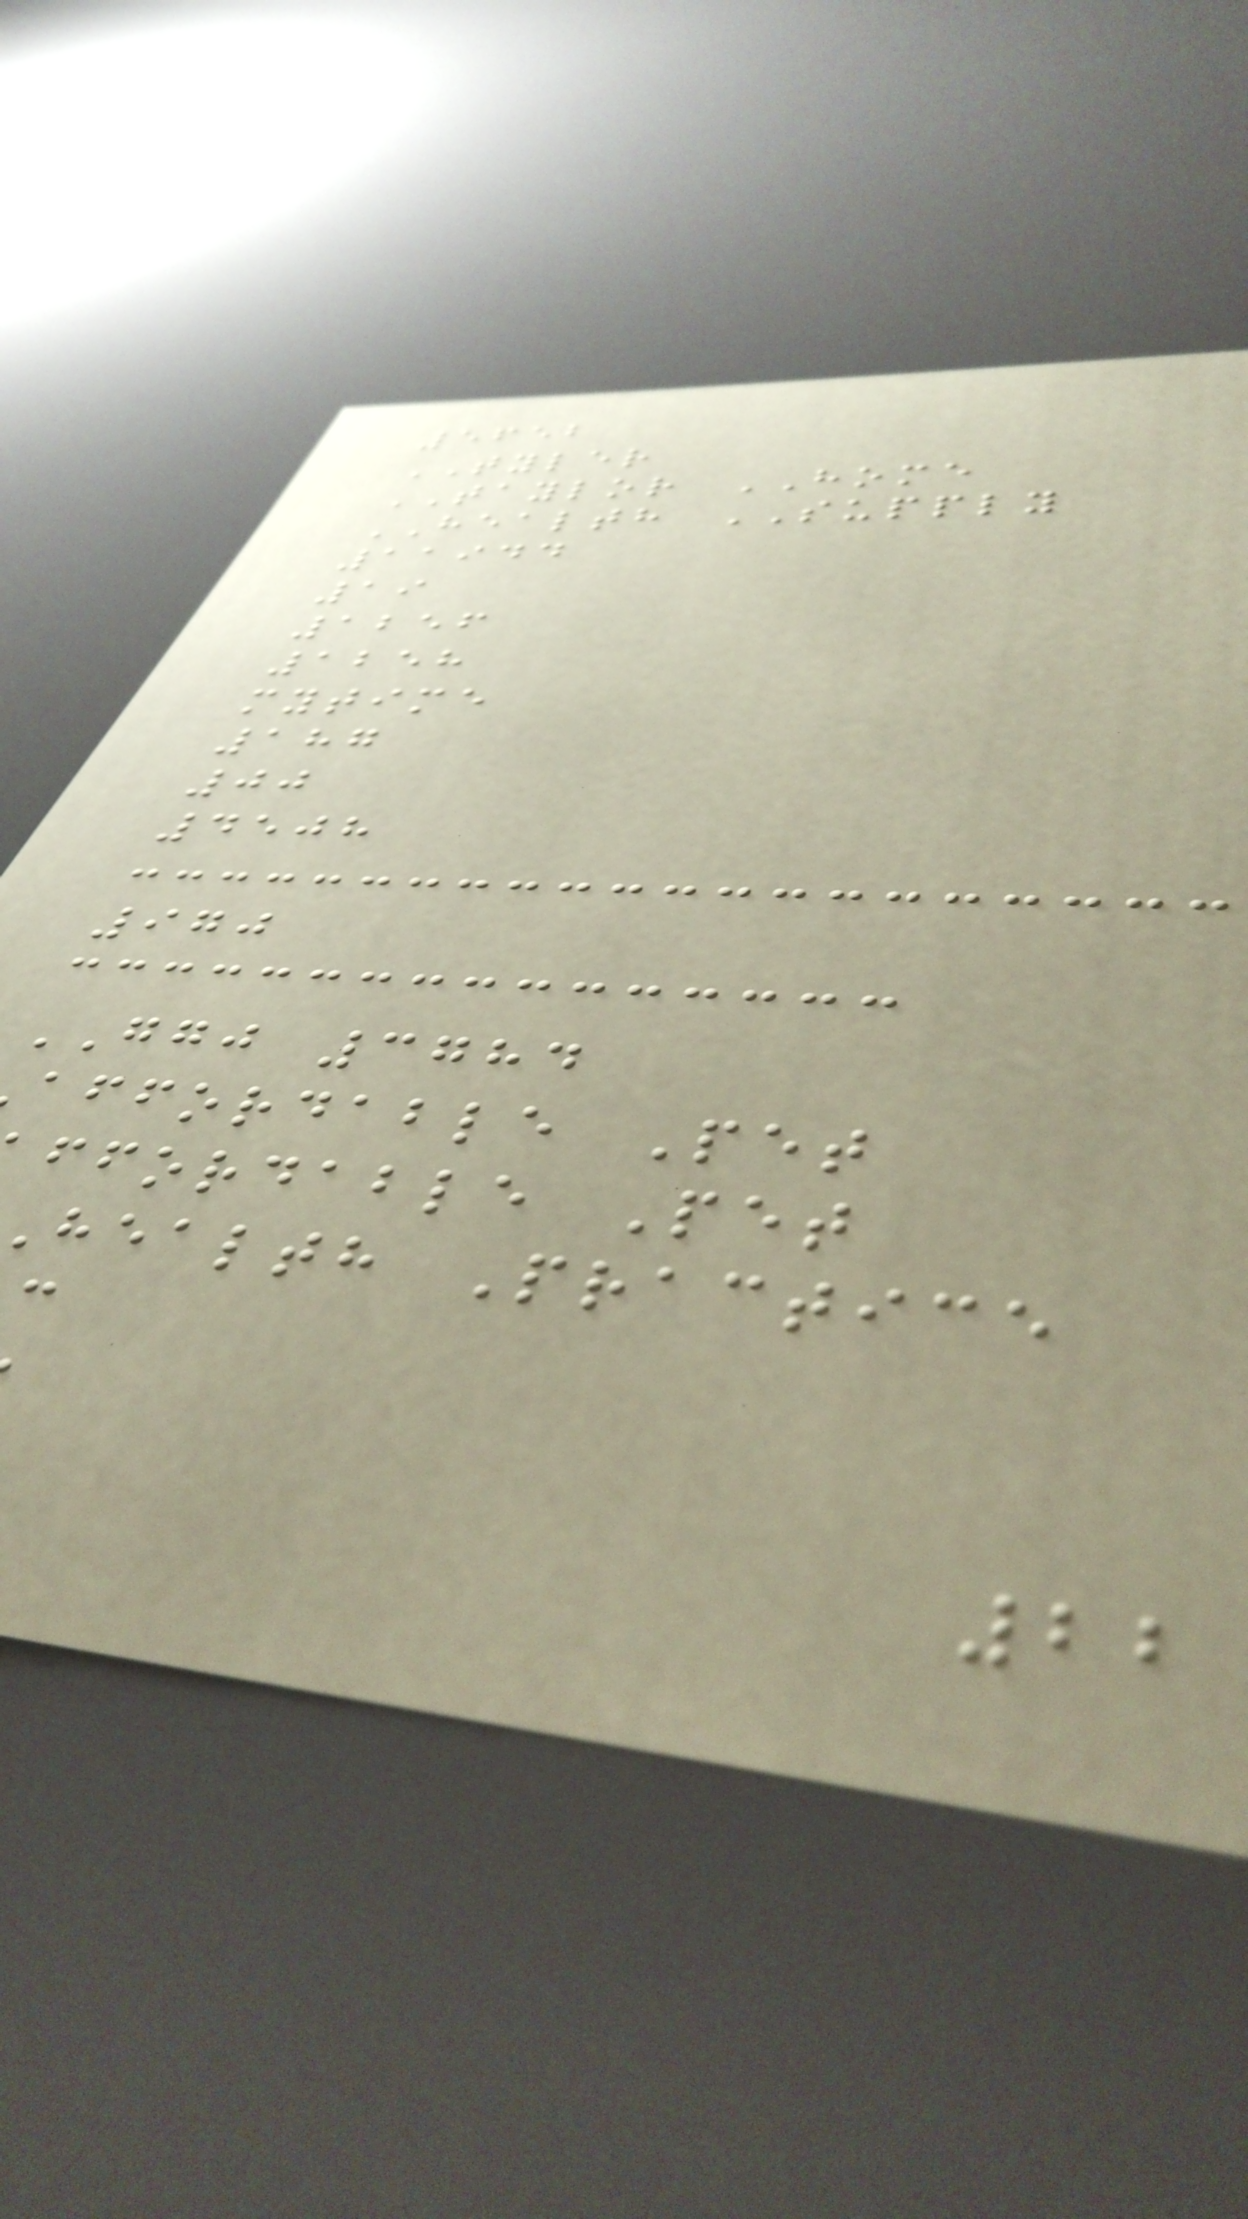5652
TYLER
TAYLOR HOME
HEALTH SUPPLY
11944
19
1256
1258
mytime
187
00
4508
970
GGJ 3784
affordable Pet
ffordable Pet
health Practice
22
